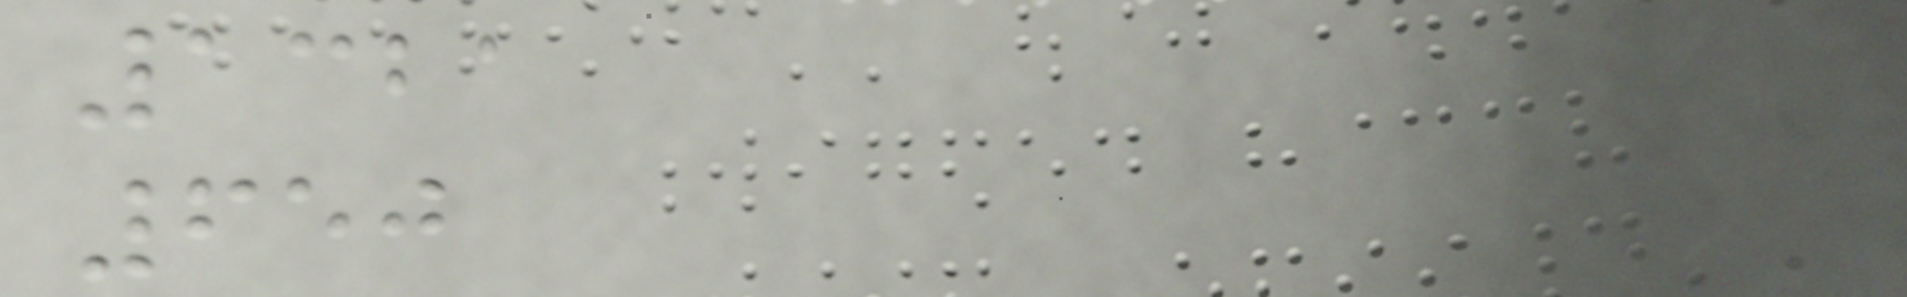1321
650
